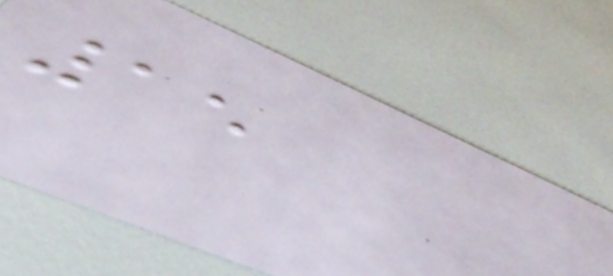15
